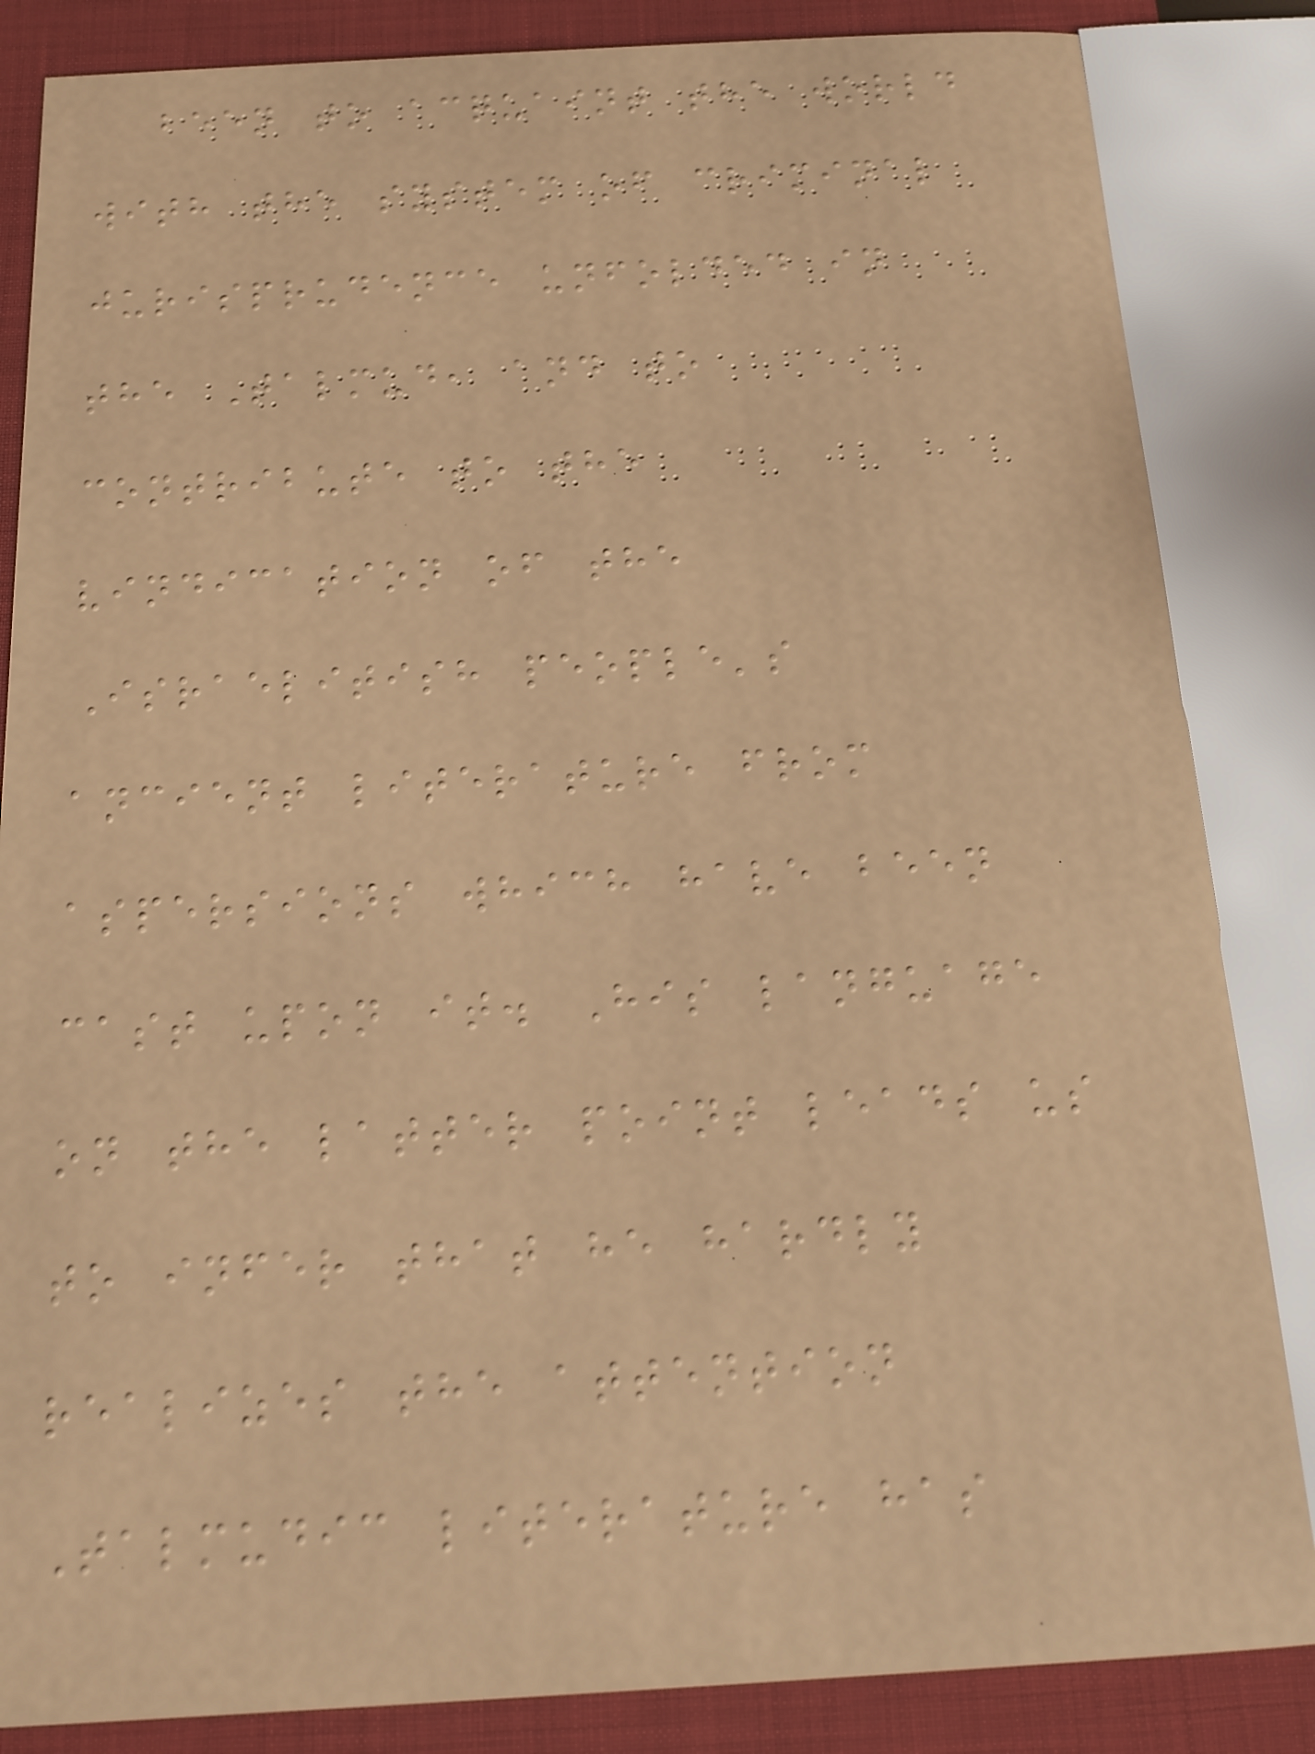been to acquaint the world
with the system of criminal
jurisprudence unfolded in
the Talmud, and to
contribute to the
vindication of the
Israelitish people's
ancient literature from
aspersions which have been
cast upon it. His language
on the latter point leads us
to infer that he hardly
realizes the attention
Talmudic literature has
